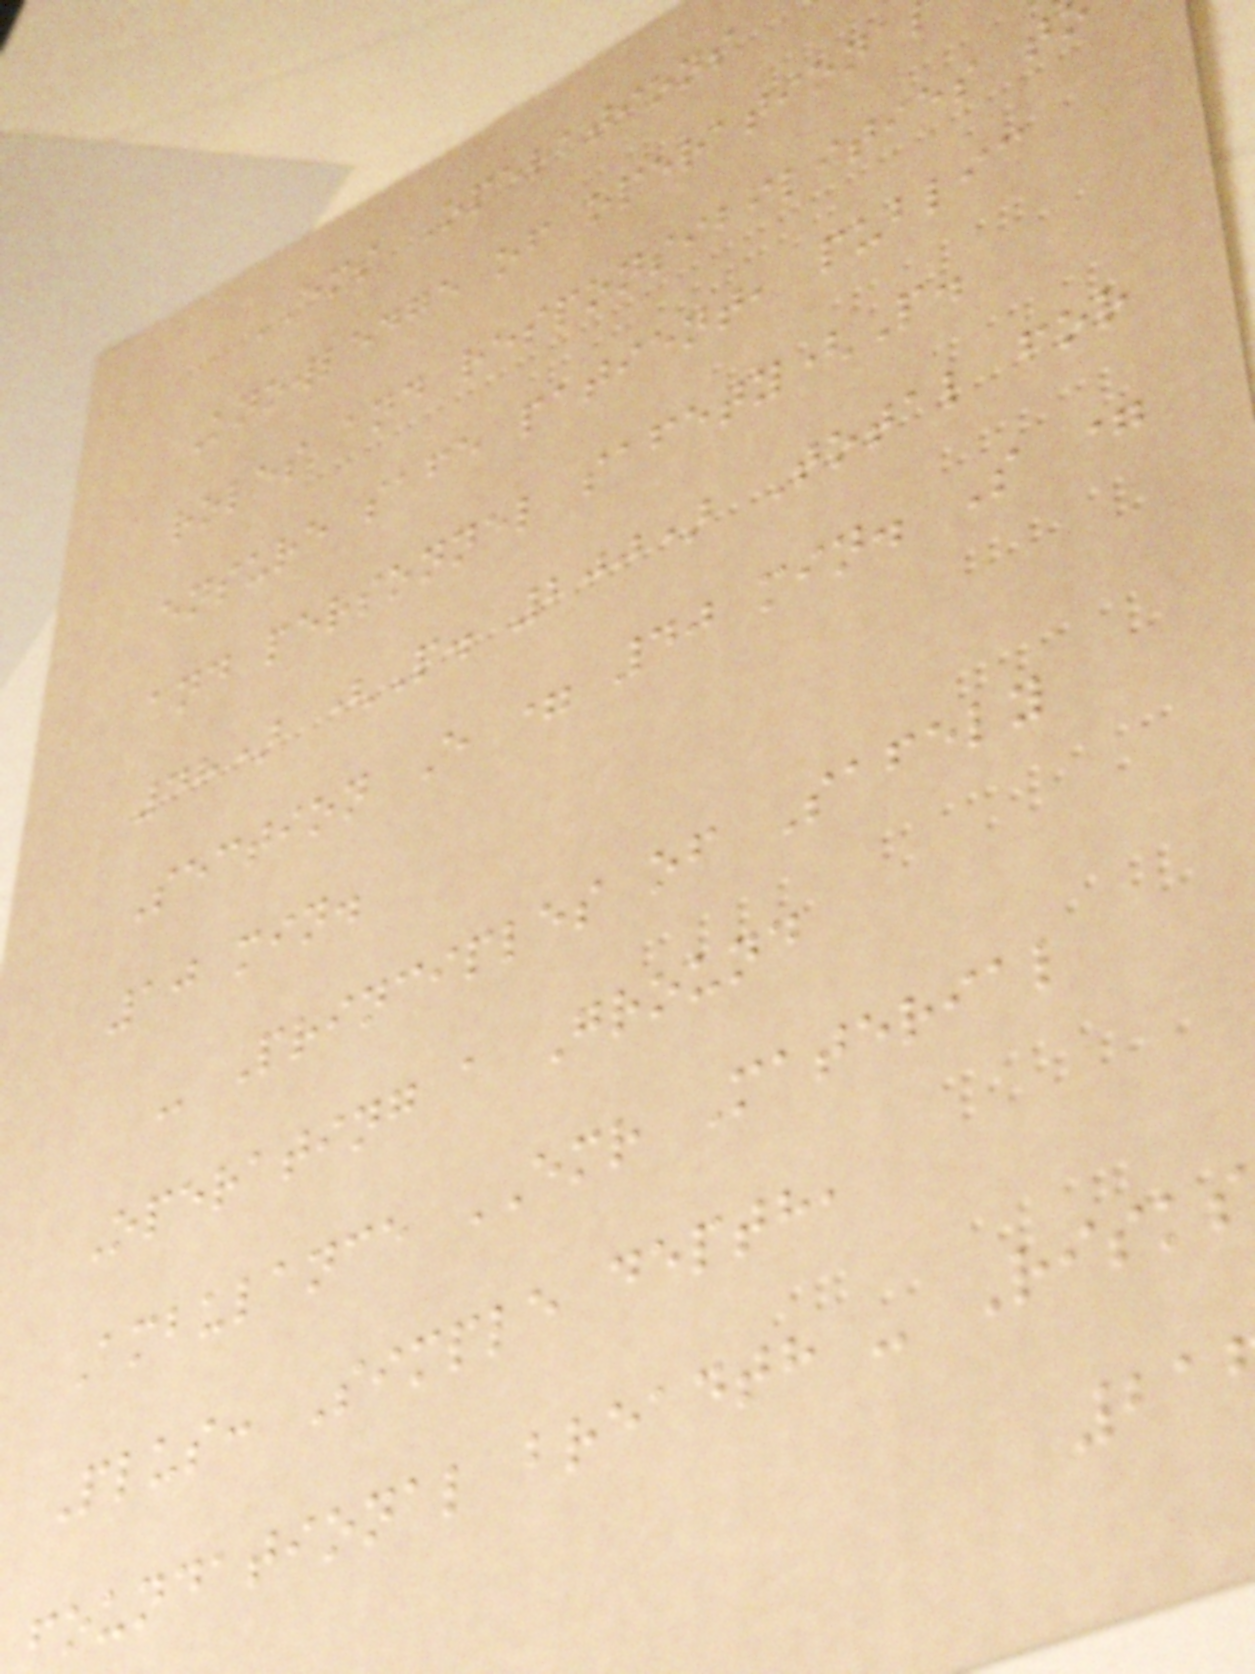EMS Operations
Knowledge of operationa
roles and responsibilities t
ensure safe patient, public
and personnel safety(P.
48) (P. 200) Total for
Section E = 40 min. S =
10 min.
- Principles of Safely
Operating a Ground
Ambulance EMR Material
Plus: Simple depth,
foundational breadth - Risks
